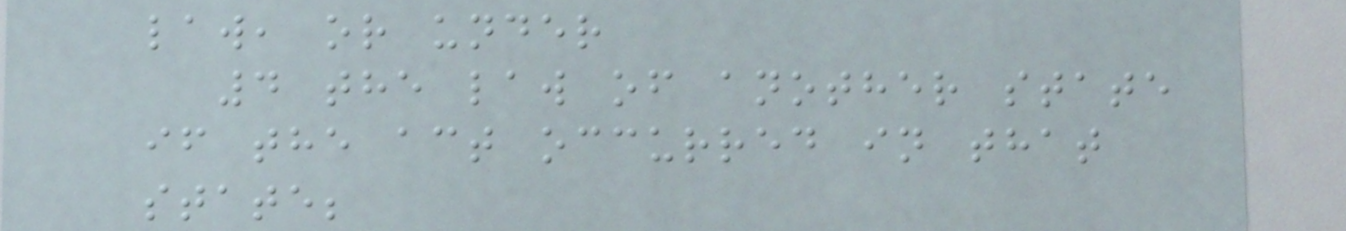law, or under
4 the law of another state
if the act occurred in that
state;
